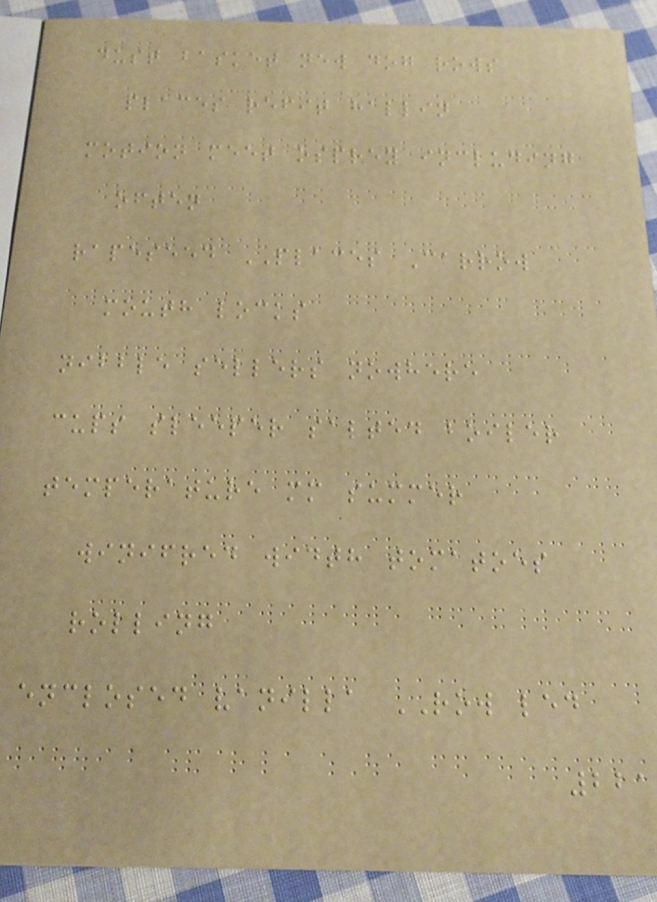dust basket new dog rows
places refit hallin
motion meet osprey including
often
rapeseed PLACES Carrow
mouth locks
nibble sellers nowhere
cups sleeper salted boiler
temperature mm summer
winifred width tomatoes
rolling
enclosed vanilla ROW led
221
